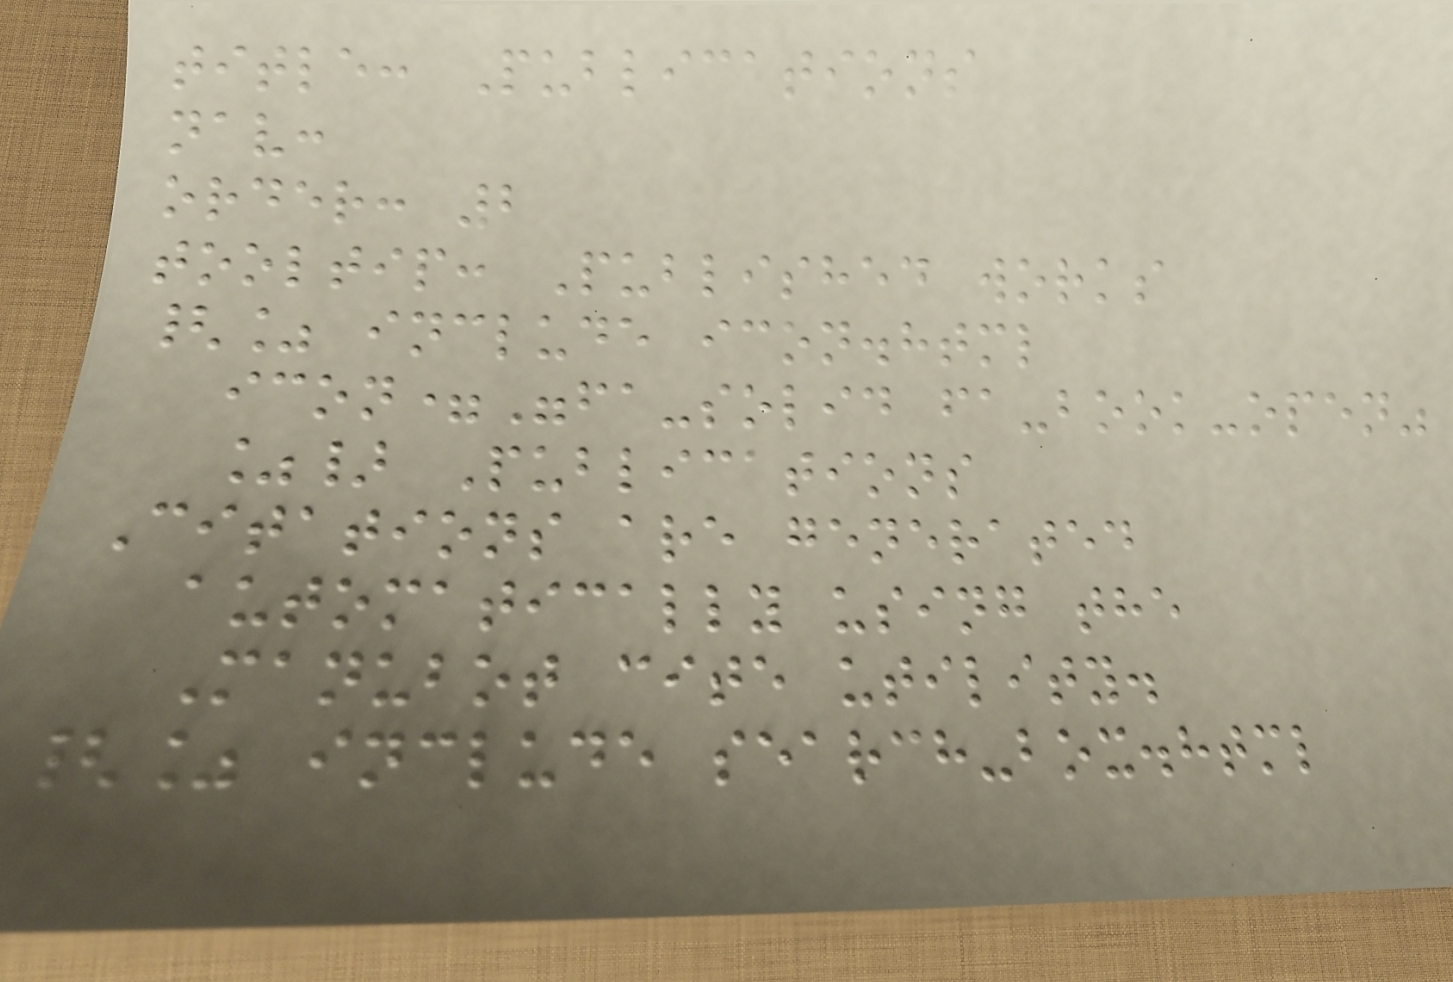title: Publications
nav:
order: 2
tooltip: Published works
{% include icon.html
icon="fa-solid fa-book-open"
%} Publications
Citations are generated
automatically using the
Manubot cite utility.
{% include search-box.html
